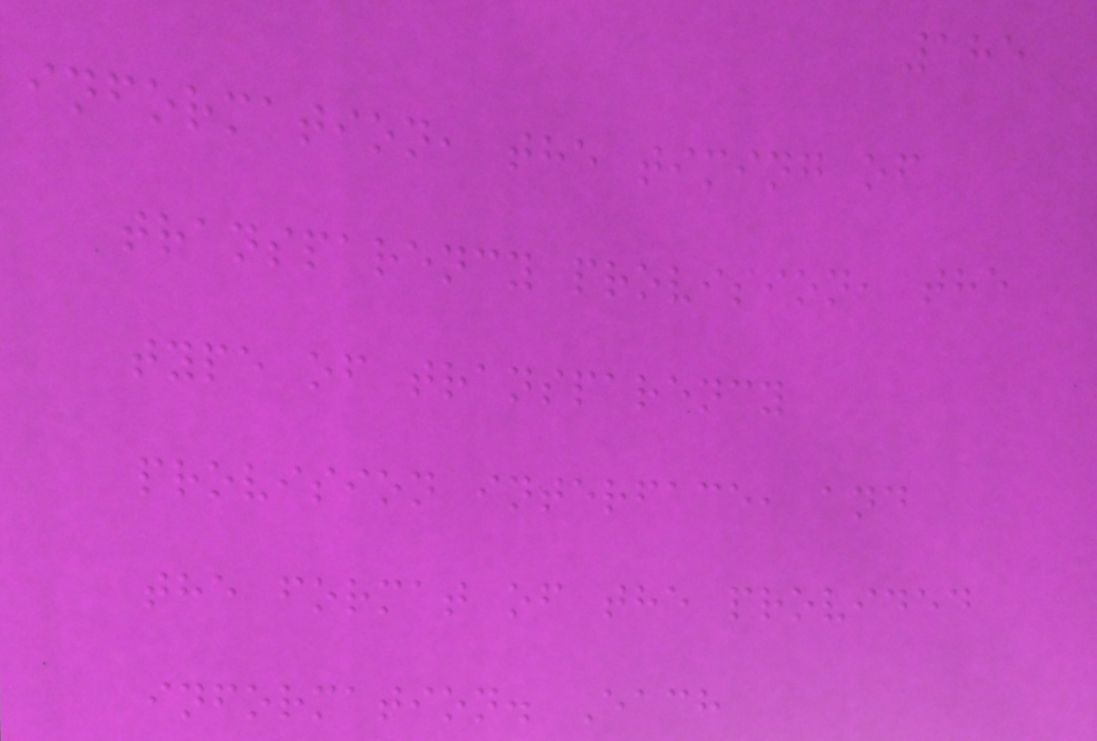185
information, the timing of
transparency provision, the
type of transparency
provision interface, and
the format of the provided
information. Each
